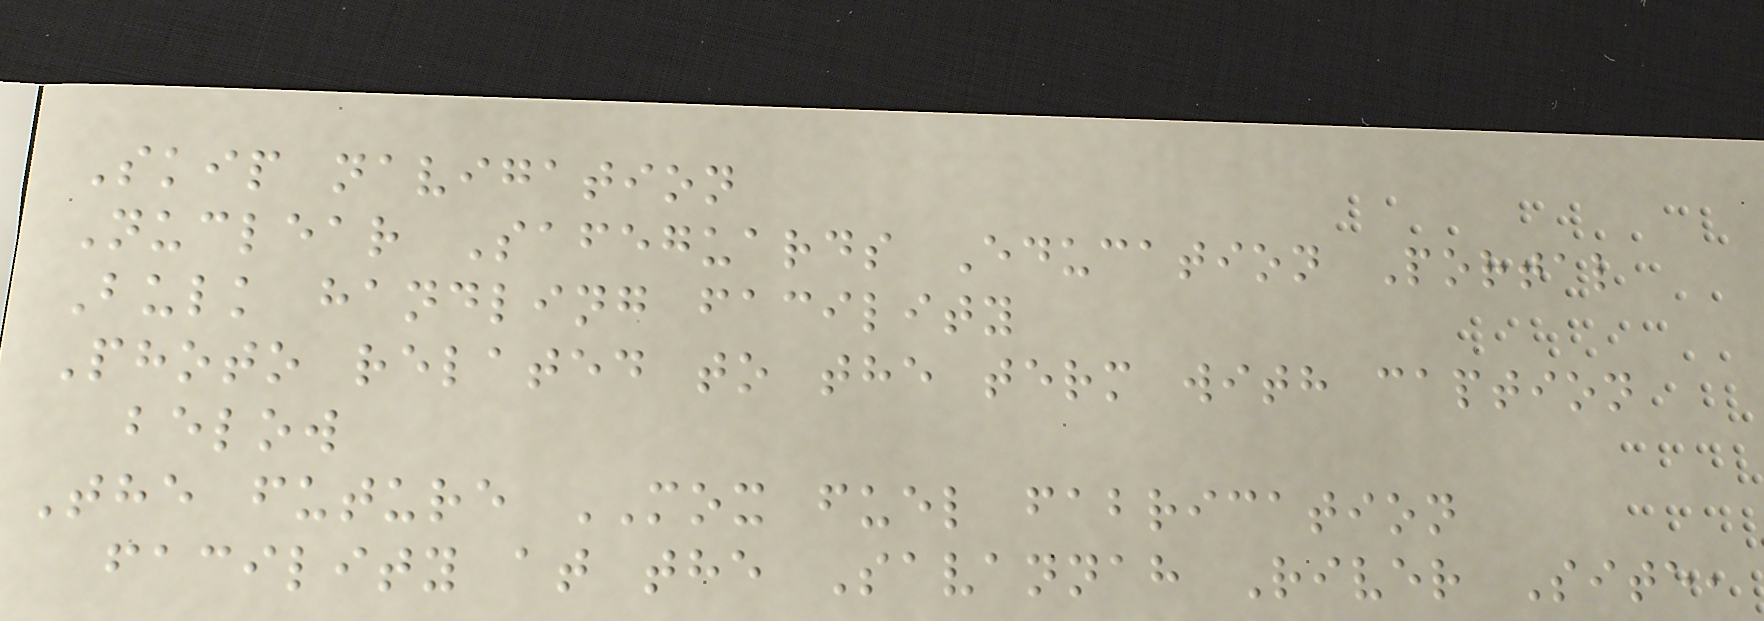Skip navigation
Nuclear Safeguards Education Portal
Bulk handling facility
Photo related to the term with caption
below
The future MOX fuel fabrication
facility at the Savannah River Site,
